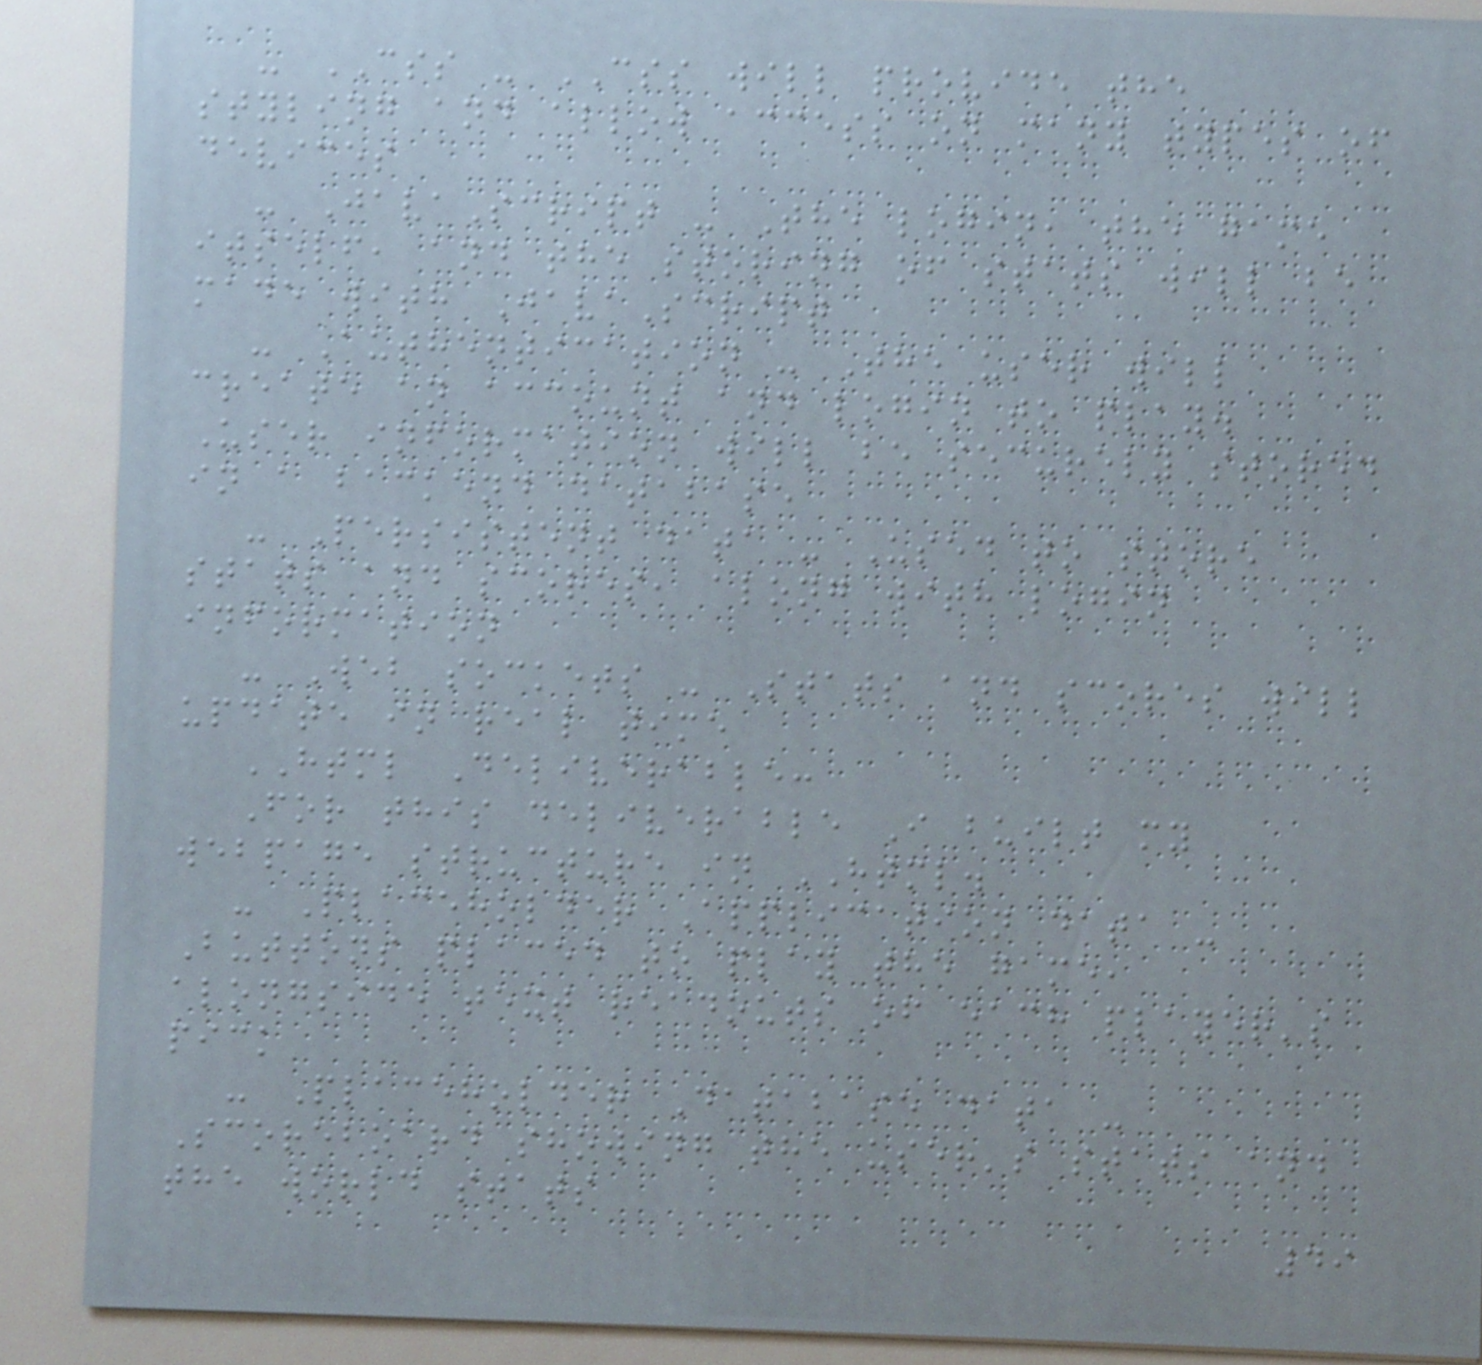- CSS - CSS will provide the
styling and allow access on many types of
devices
- JavaScript - The login, the game
itself, and the storing of stats will be
made with JavaScript
- Authentication - The user will
create an account and login to play.
User information will be securely stored
in a backend database
- Persistent data - Used to store
stats and scores, along with login
information
- Web sockets - Stats and scores will
update in real time
HTML Deliverable:
For this deliverable I built my
webpage structure in HTML.
- Placeholder Application data -
Buttons placed to play the game,
alongside text readouts of each player's
pick
- Placeholder Database data -
Scoreboard showing the user's stats and
the world stats
49
